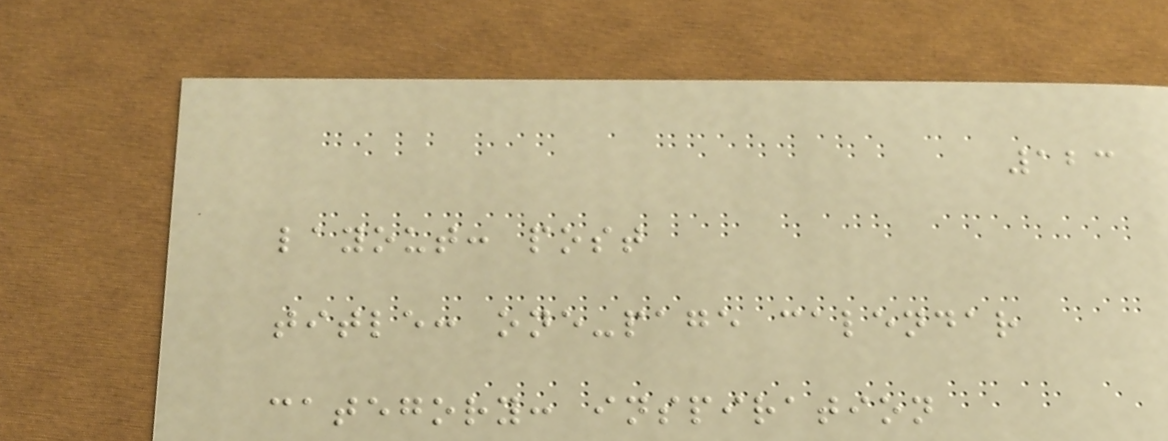123
layout: post
title: one-page calendar
category: inspiration
